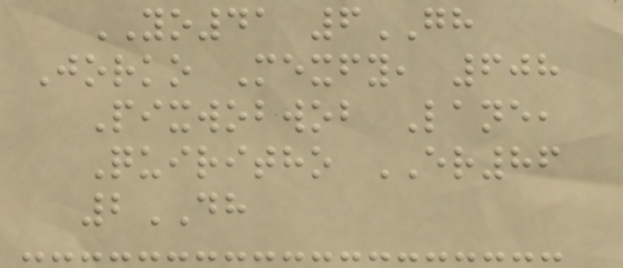YO41 6GH
Jorko Mexfy, 608
Pixwobwob Lane,
Quiritho ER86
2DH
